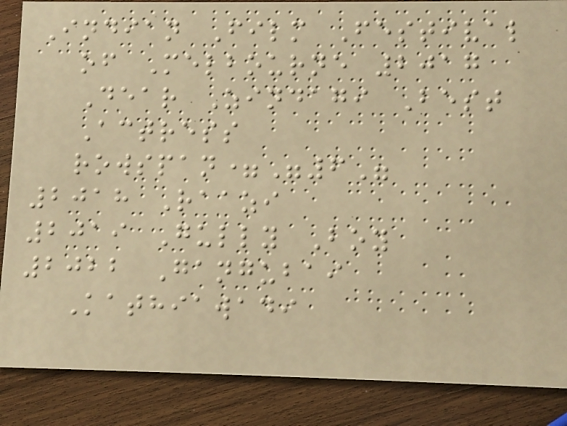Indian Film Festival
of Melbourne 2017
Dear Zindagi Best
Actress
rowspan="6"
2018 Raazi
2019 Gully Boy
2022 Gangubai
Kathiawadi
